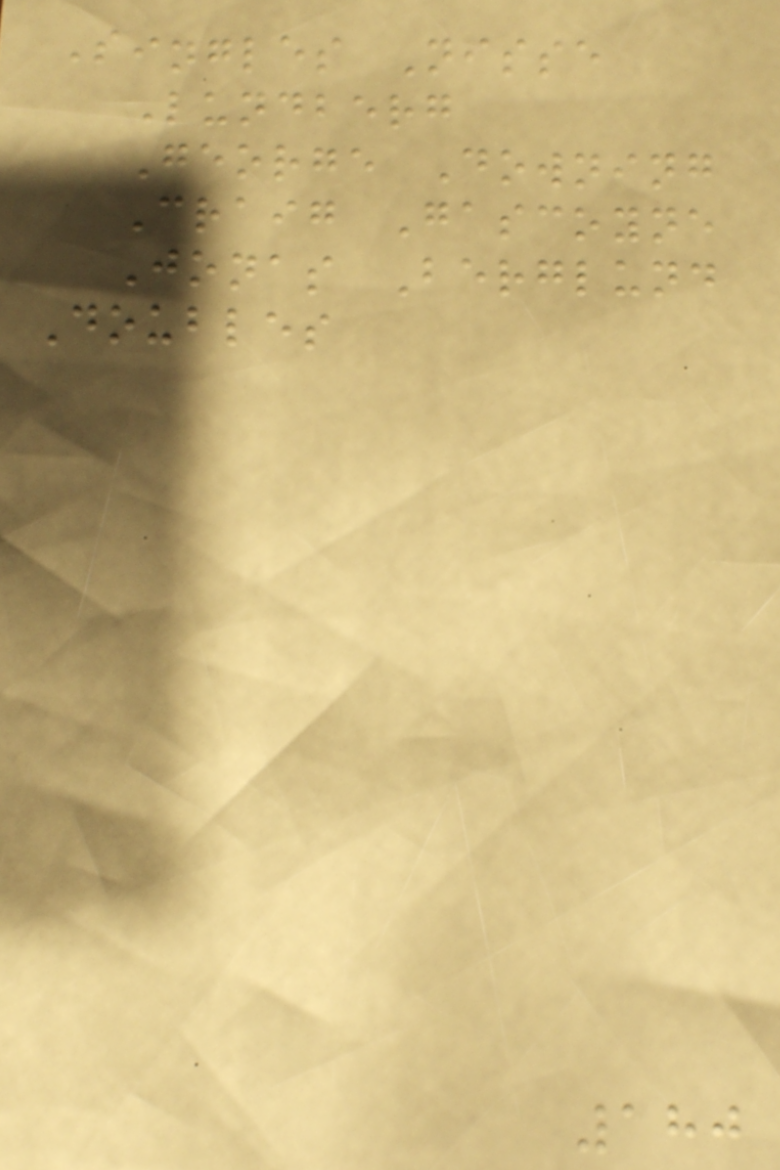Singles Nisse
Lundberg
George Downing
Craig Gascoyne
Jonas Berglund
Doubles
180
